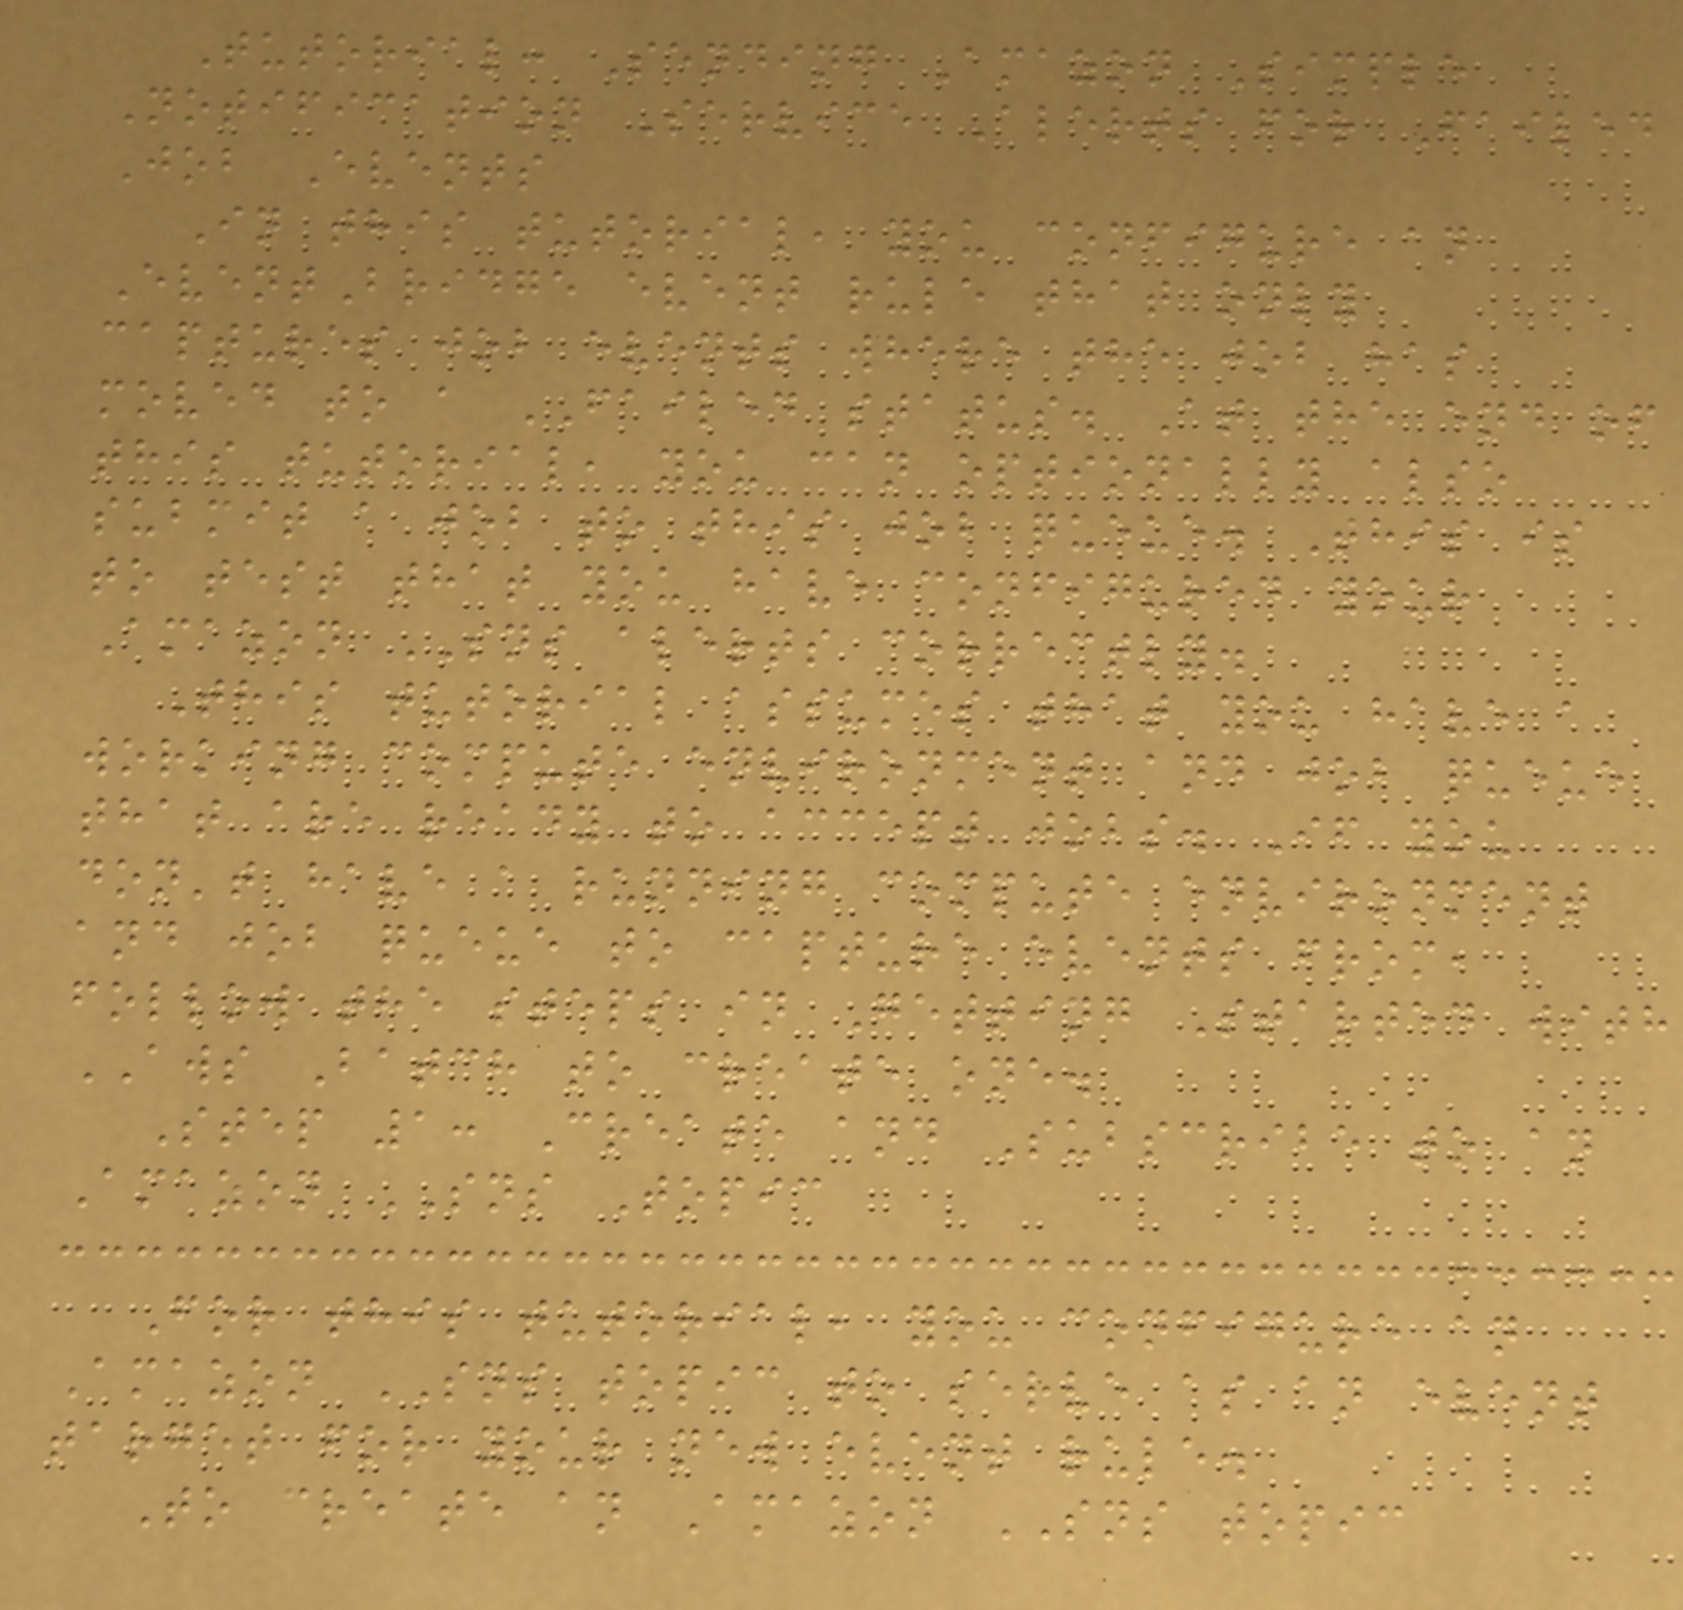Tutorial: Sending Amazon Simple
Notification Service Alerts for Failed
Job Events
In this tutorial, you configure an
EventBridge event rule that only
captures job events where the job has
moved to a FAILED status. At the end of
this tutorial, you can optionally also
submit a job to this job queue. This is
to test that you have configured your
Amazon SNS alerts correctly.
This tutorial assumes that you have a
working compute environment and job queue
that are ready to accept jobs. If you
don't have a running compute environment
and job queue to capture events from,
follow the steps in Getting Started with
AWS Batch to create one.
Step 1: Create and Subscribe to an
Amazon SNS Topic
For this tutorial, you configure an
Amazon SNS topic to serve as an event
target for your new event rule.
To create an Amazon SNS topic
